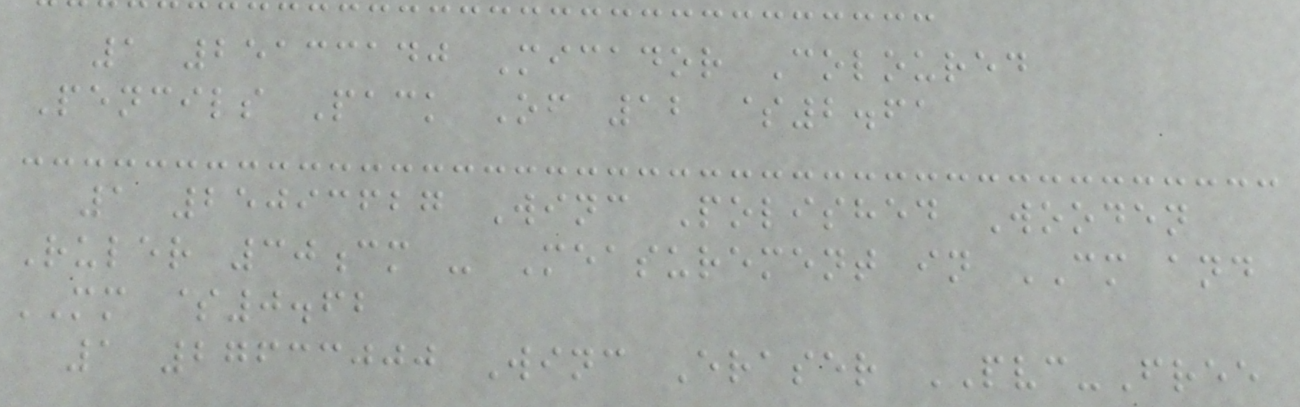1 25133140 Micador Coloured
Pencils Pack Of 12 $2.61
1 25093627 Winc Polished Wooden
Ruler 30cm - Measurement in CM and
MM $0.62
1 27633000 Winc Eraser PVC-Free
